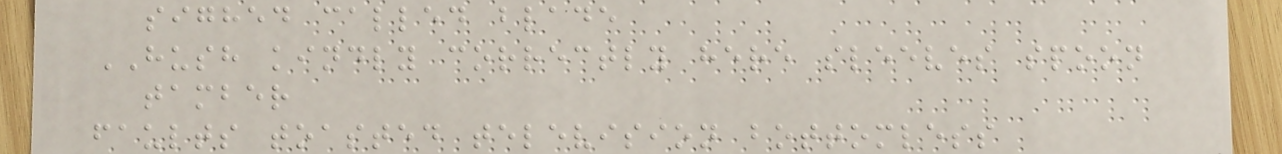sighed called blade
HUSH kindly correctly here sleeves spoon
tamber
faults toasted television bottomless
